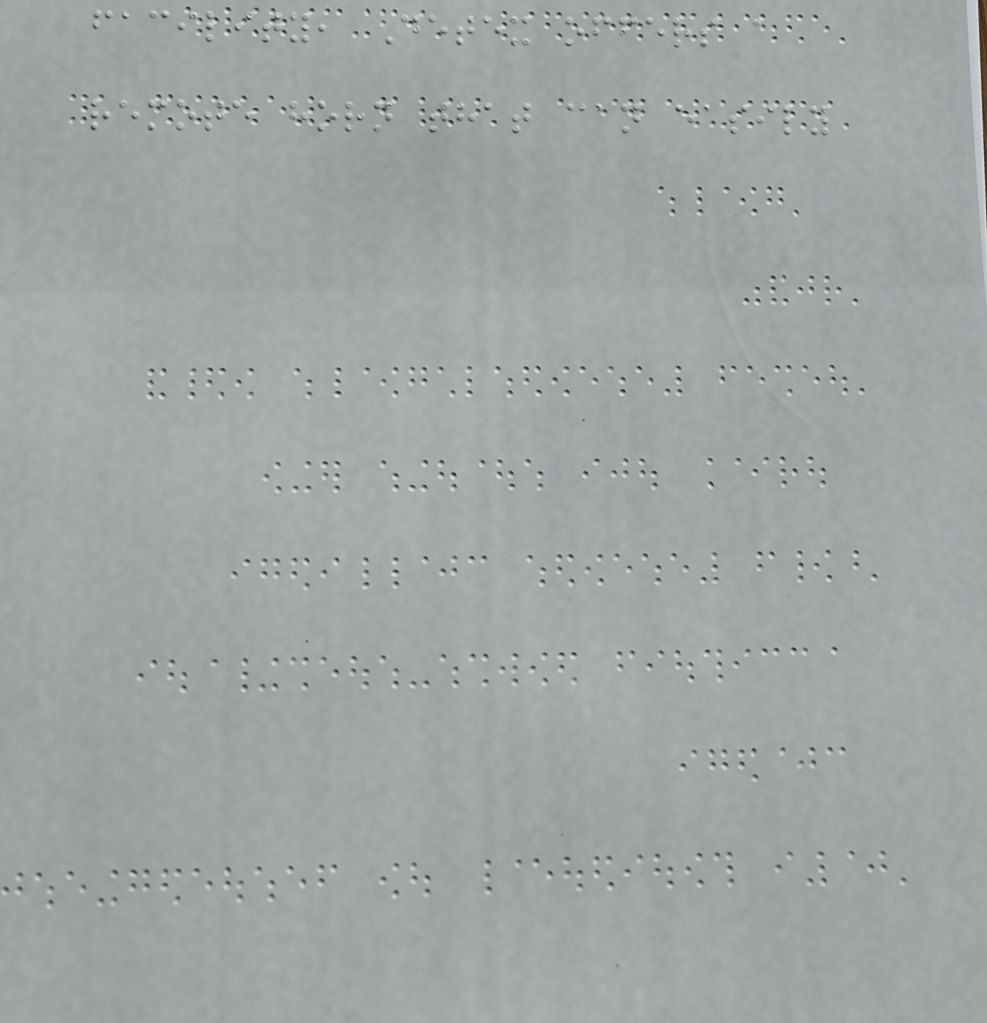facility, Detex offers a
remote horn that can easily
